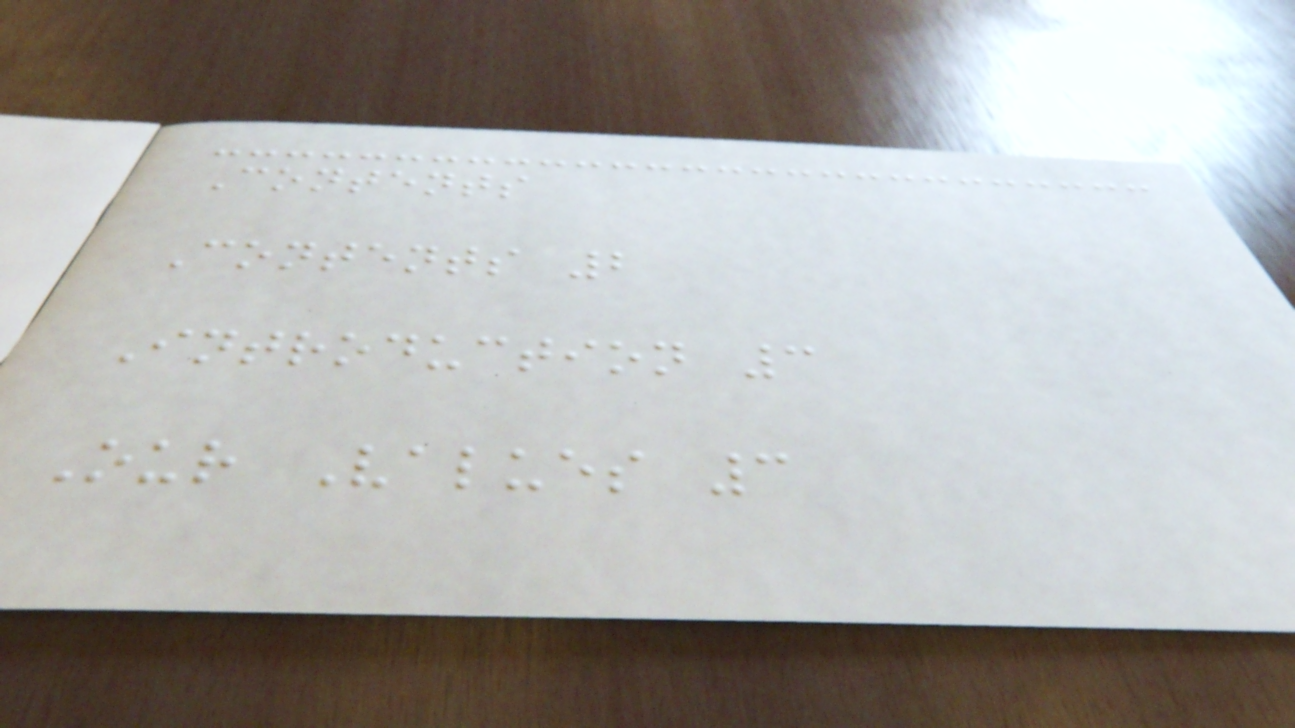Contents
Contents 2
Introduction 3
Our Values 3
